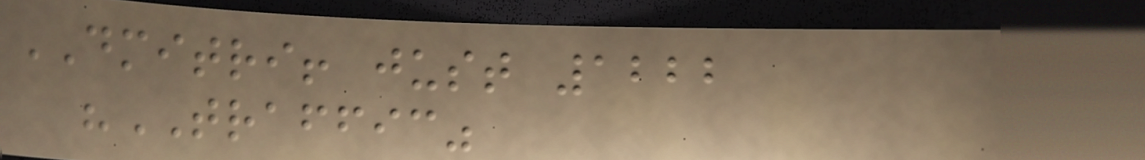DMITRI! just 1222
"TRAFFIC"
